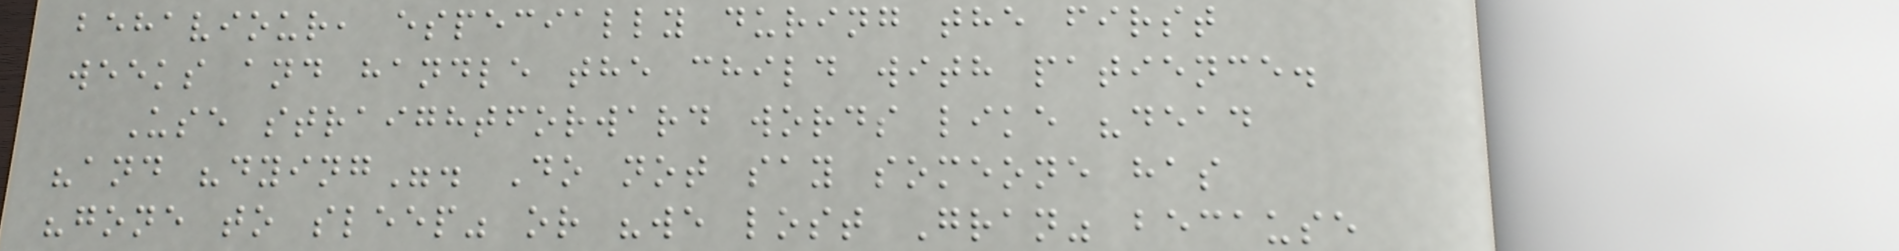behaviour, especially during the first
weeks and handle the child with patience.
Use straightforward words like "dead
"and "dying". Do not say someone has
"gone to sleep" or "we lost Gran" because
